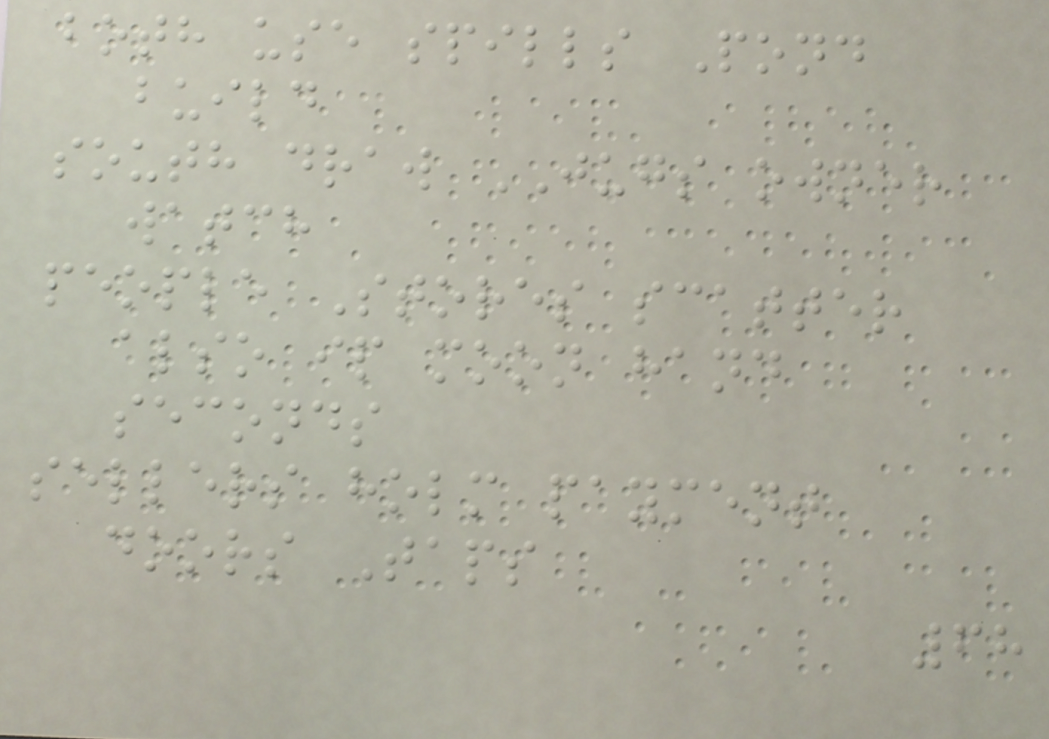both use spills Pond
build
south draw JUGS owner
watch
people Stores scatter
also ip moon hand
seconds
sellers holm payment
doors Taps
68
